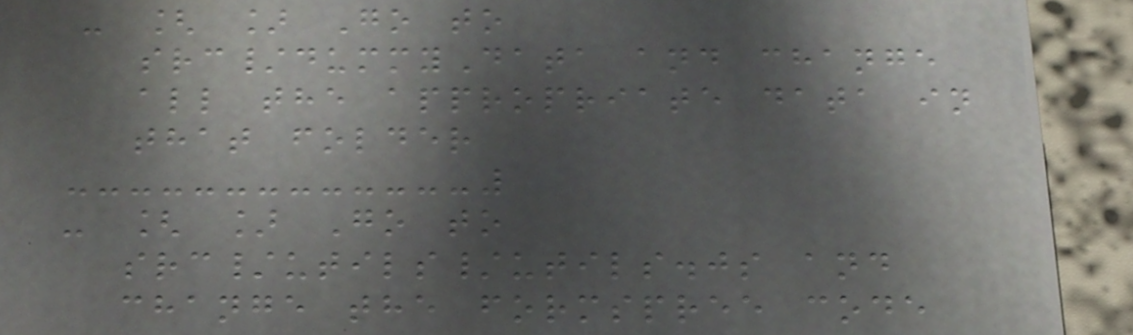- [ ] Go to
src/dummyData and change
all the appropriate data in
that folder
- [ ] Go to
src/utils/utils.js and
change the formspree code
